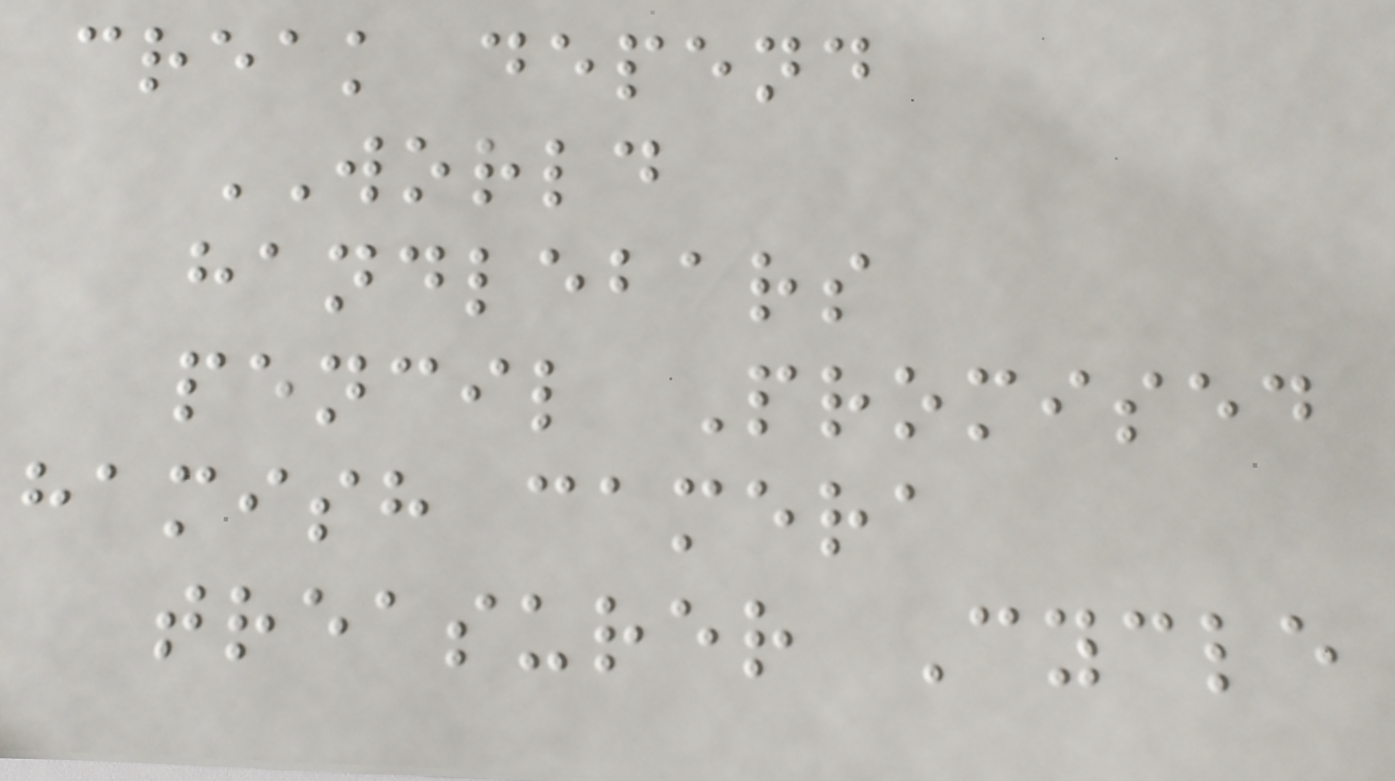creak depend
WORLD
handlebars
pencil Promised
hamish camera
treasurer Cycle
